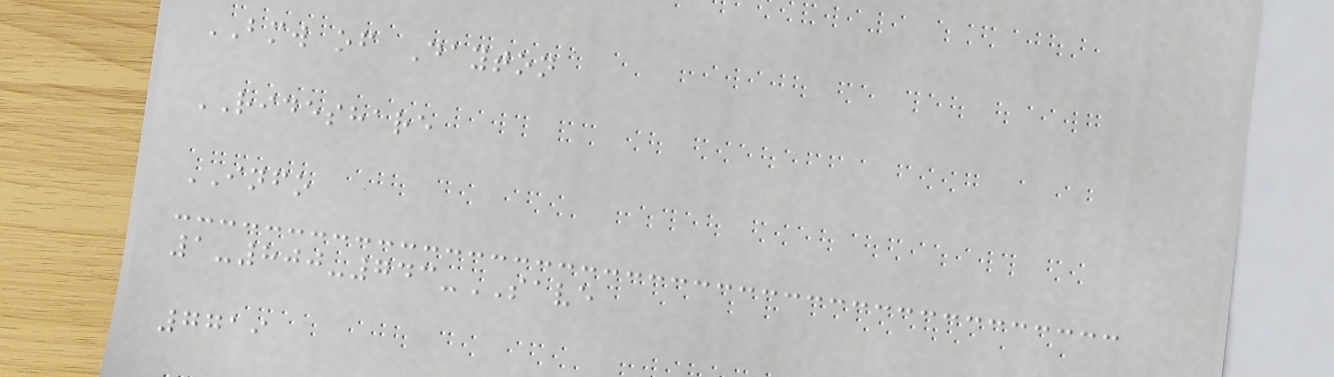BMW of Dayton
RIDESHARE
INFO
1-800-743-SAVE
7719
